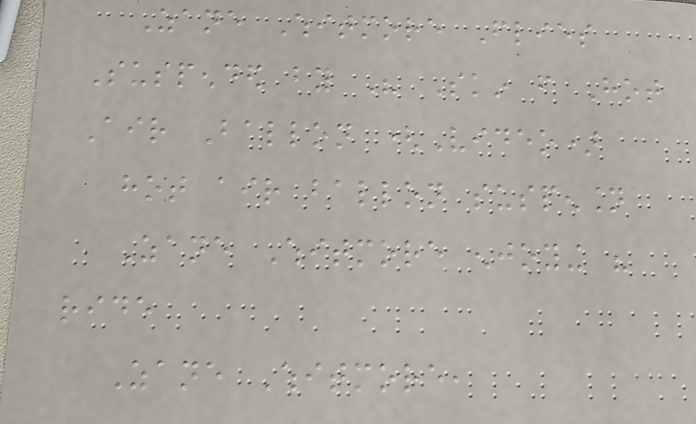Zane Whitmore Flies
Suspended by His Skin from Hot
Air Ballon (Video)
hot air ballon suspension
Zane Whitmore enjoying his
ride
Zane Whitmore,
